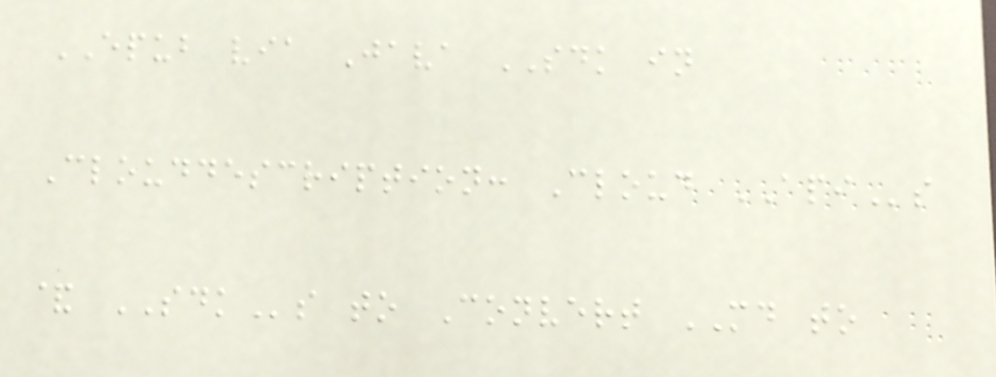EPUB via Java SDK in
Clouddescription: Cloud APIs
& SDKs to Convert MD to
